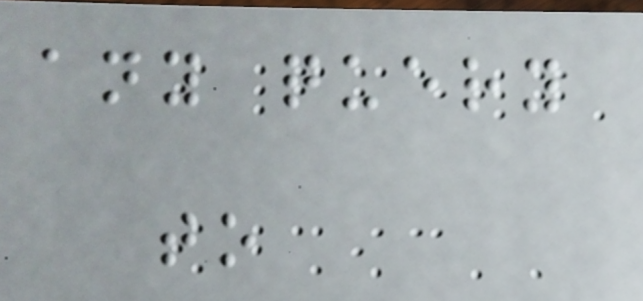any query
to
